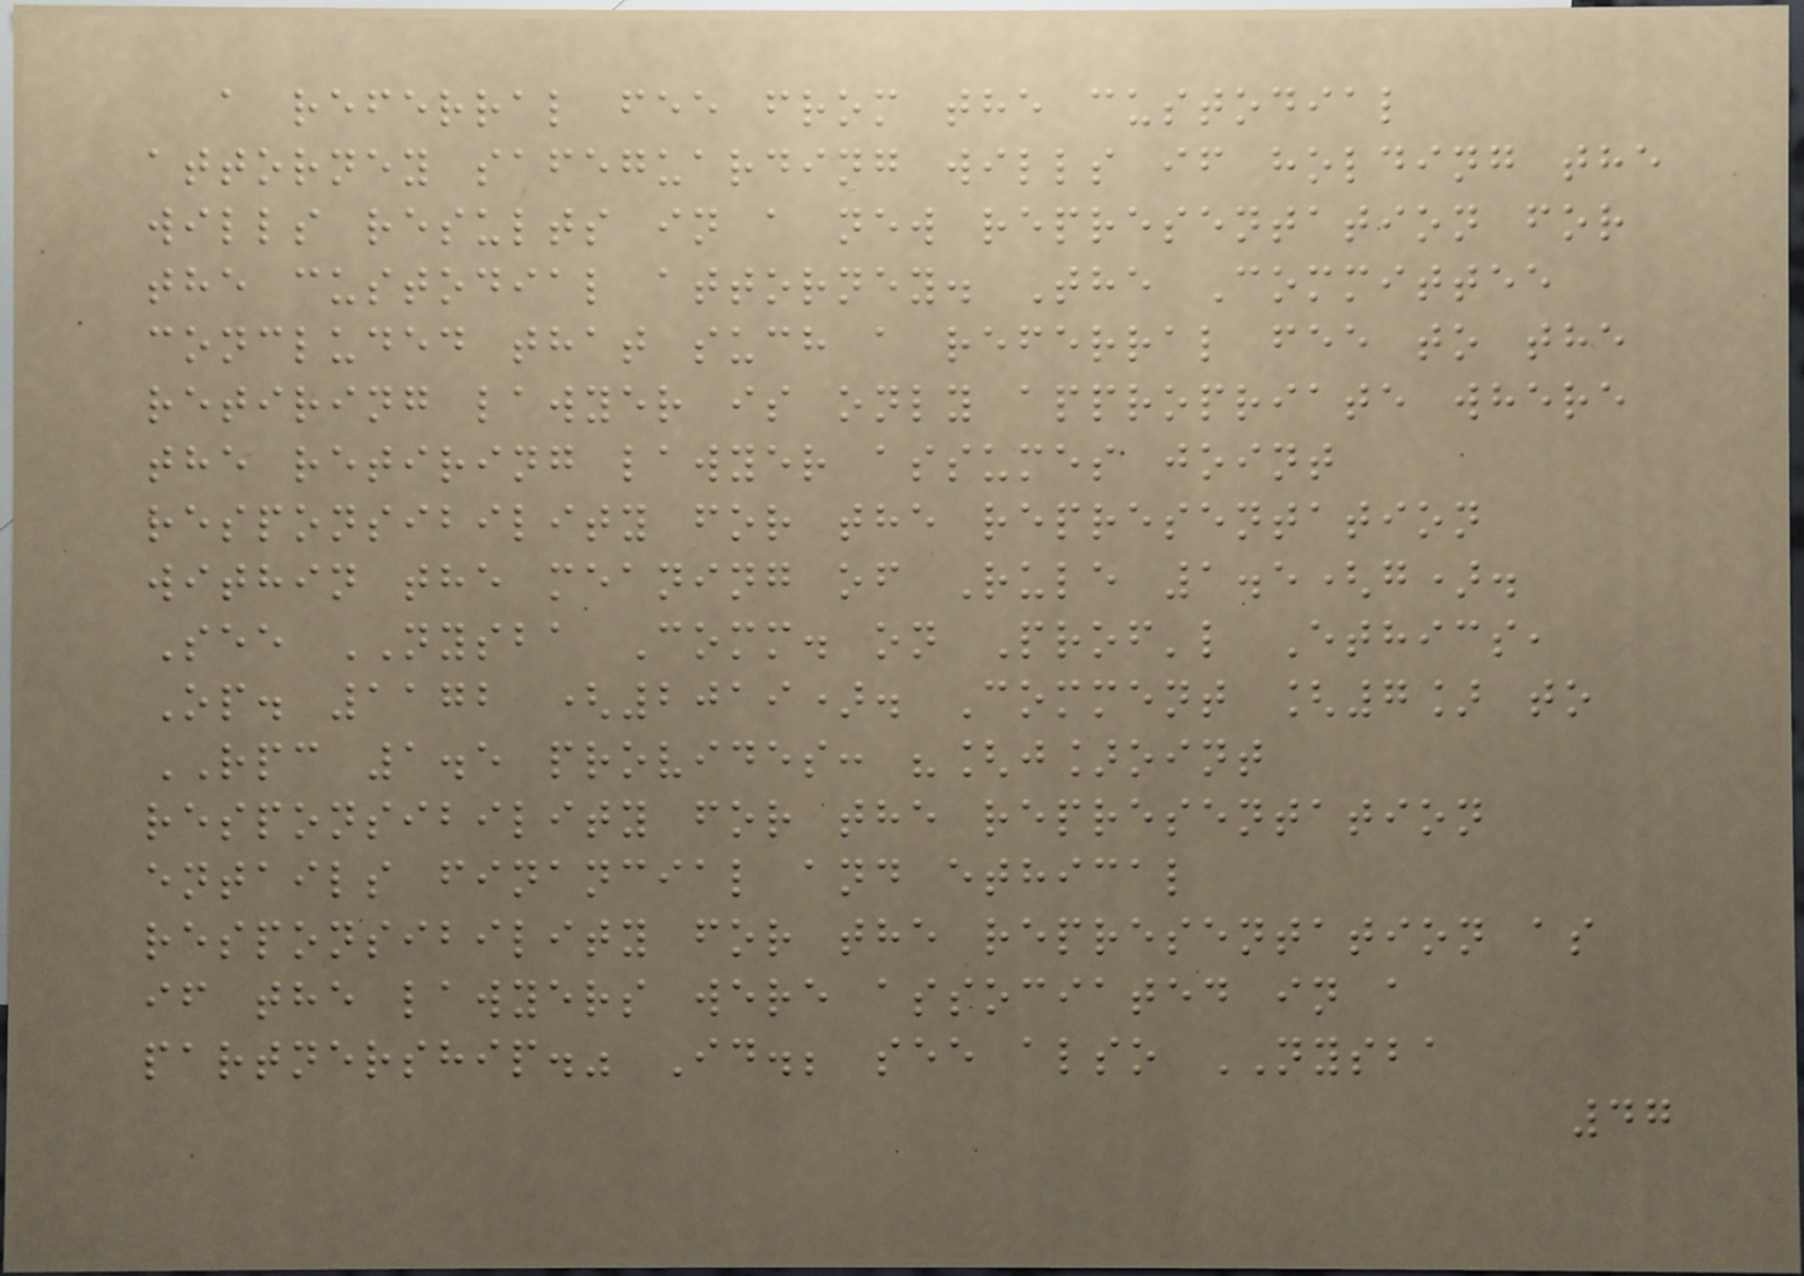a referral fee from the custodial
attorney safeguarding wills if holding the
wills results in a new representation for
the custodial attorney. The Committee
concluded that such a referral fee to the
retiring lawyer is only appropriate where
the retiring lawyer assumes joint
responsibility for the representation
within the meaning of Rule 1.5(g).
See NYSBA Comm. on Prof'l Ethics,
Op. 1172 (2019). Comment [7] to
RPC 1.5 provides: "[j]oint
responsibility for the representation
entails financial and ethical
responsibility for the representation as
if the lawyers were associated in a
partnership." Id.; see also NYSBA
47
